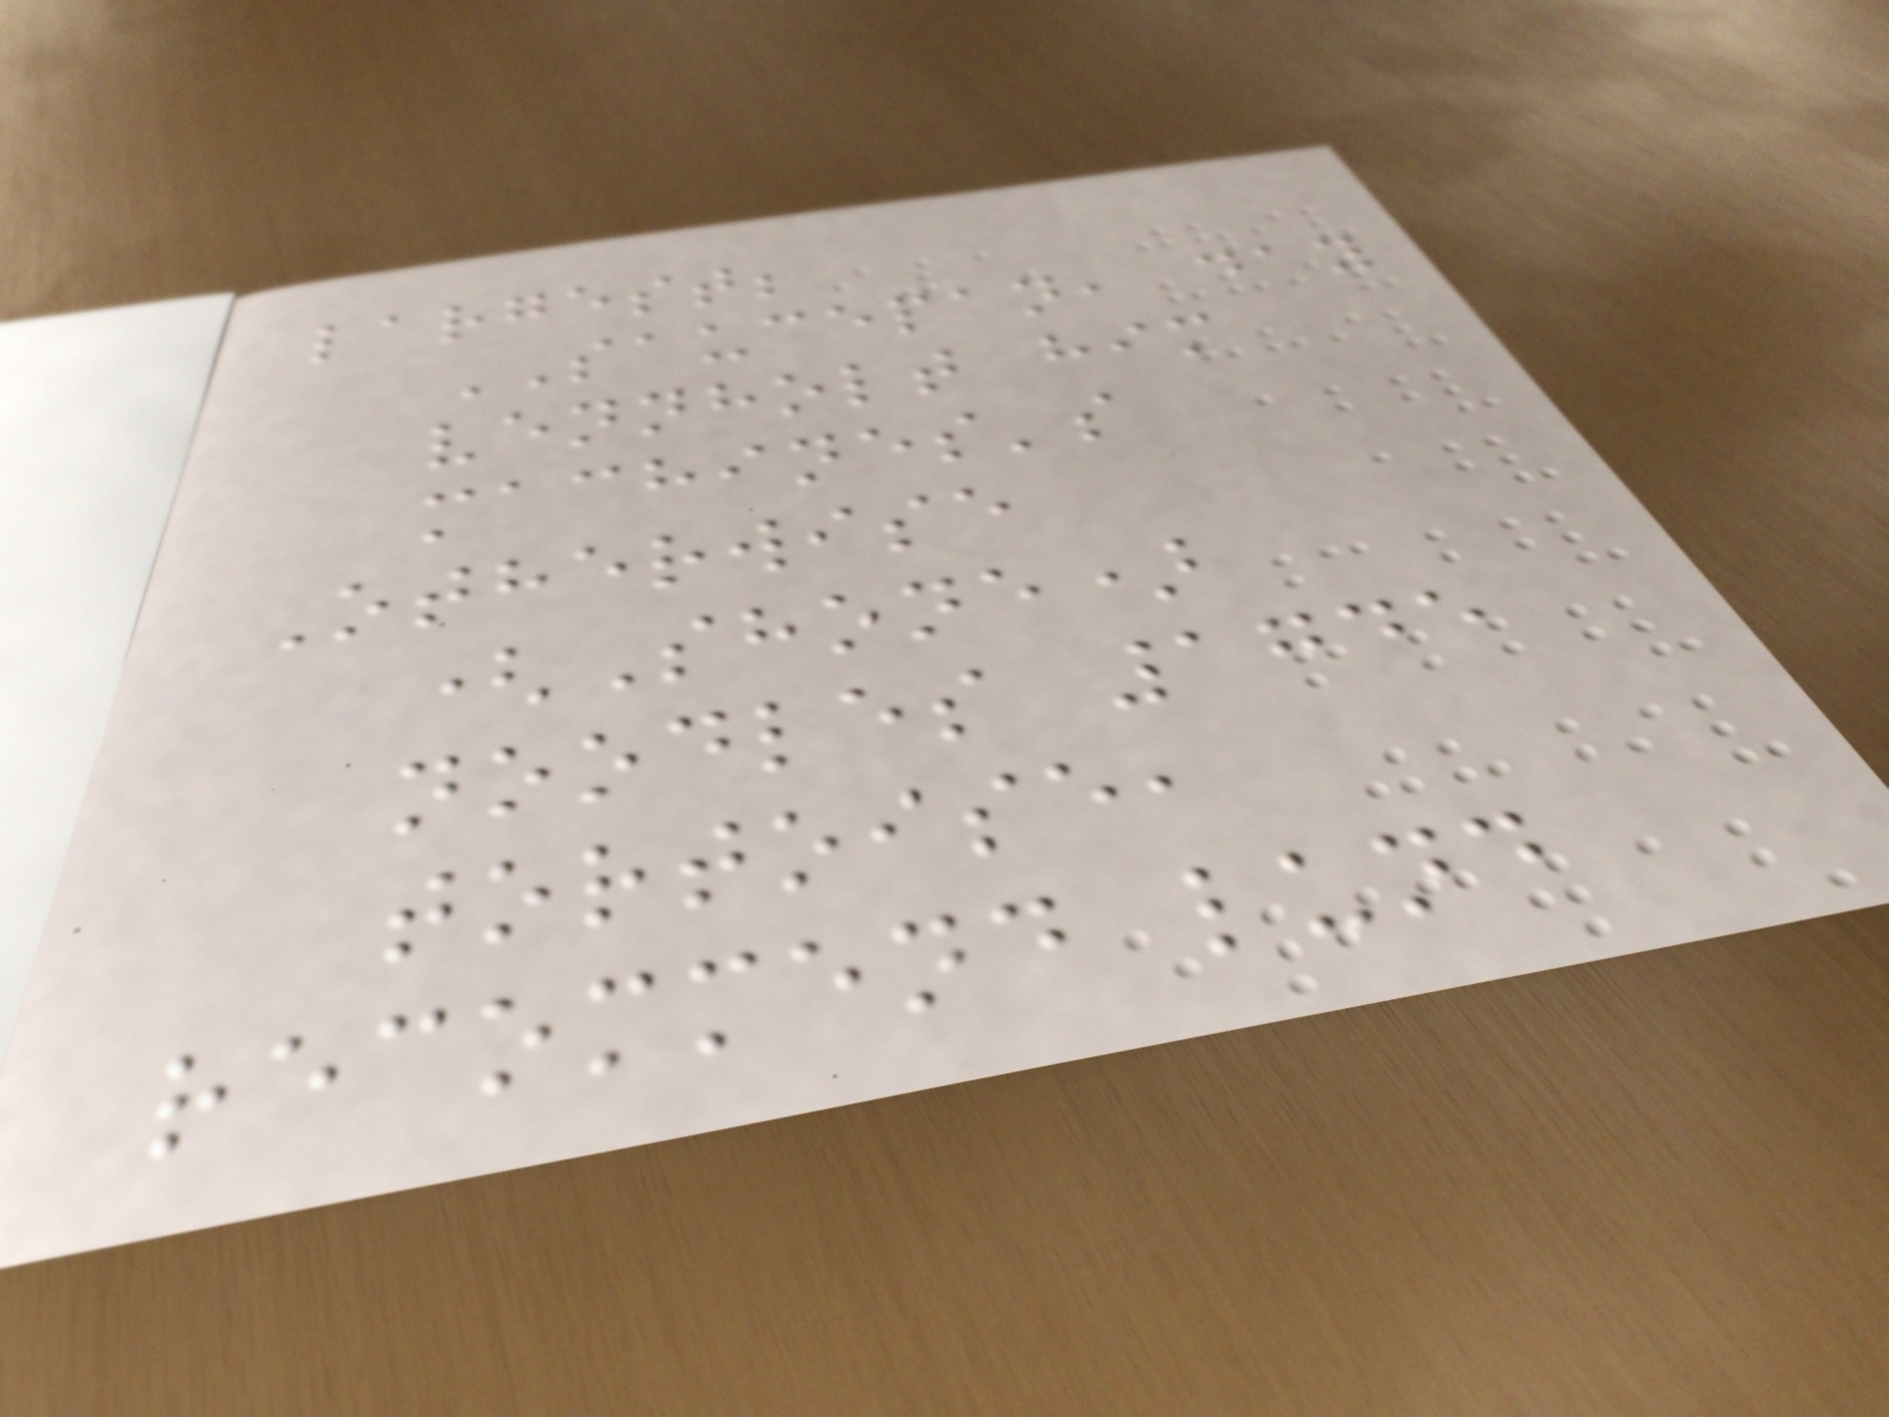largest;
SAUCEPAN, day
vennholt him
machines's
Otherwise
(Shone)
noodles 1745
tortoise,
recommend lund
